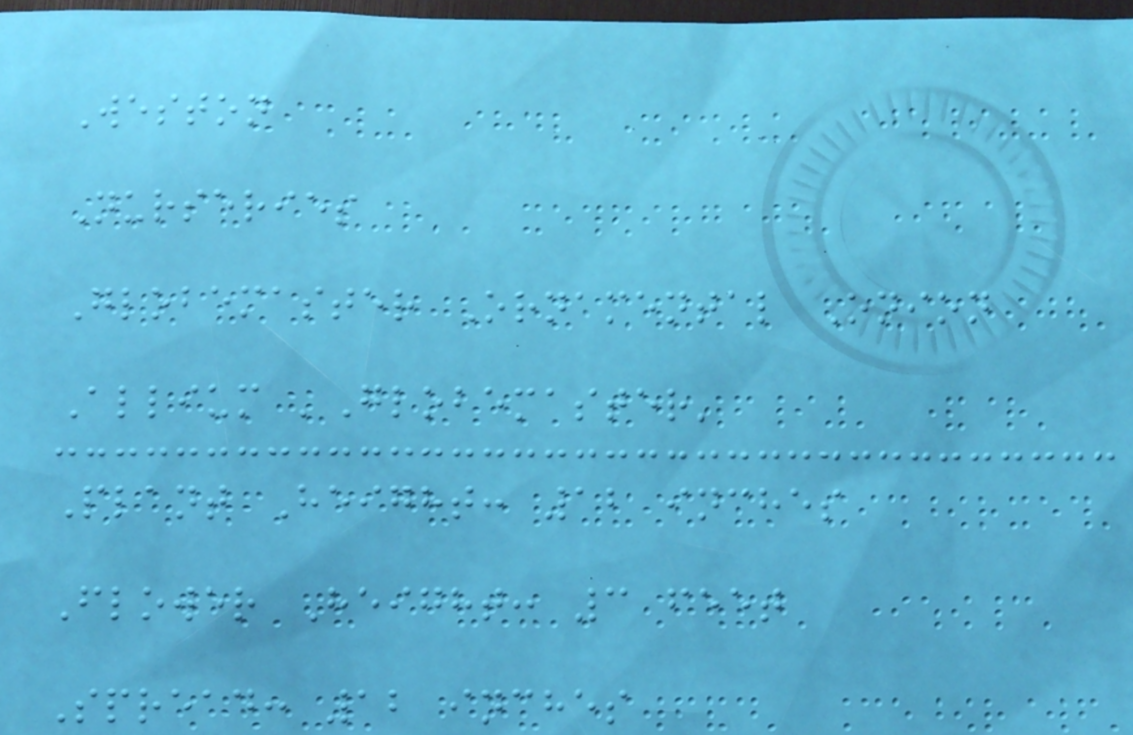Weston
Nurseries
Globemaster Ornamental Onion
Allium 'Globemaster'
Plant Height: 12 inches
Flower Height: 3 feet
Spread: 12 inches
